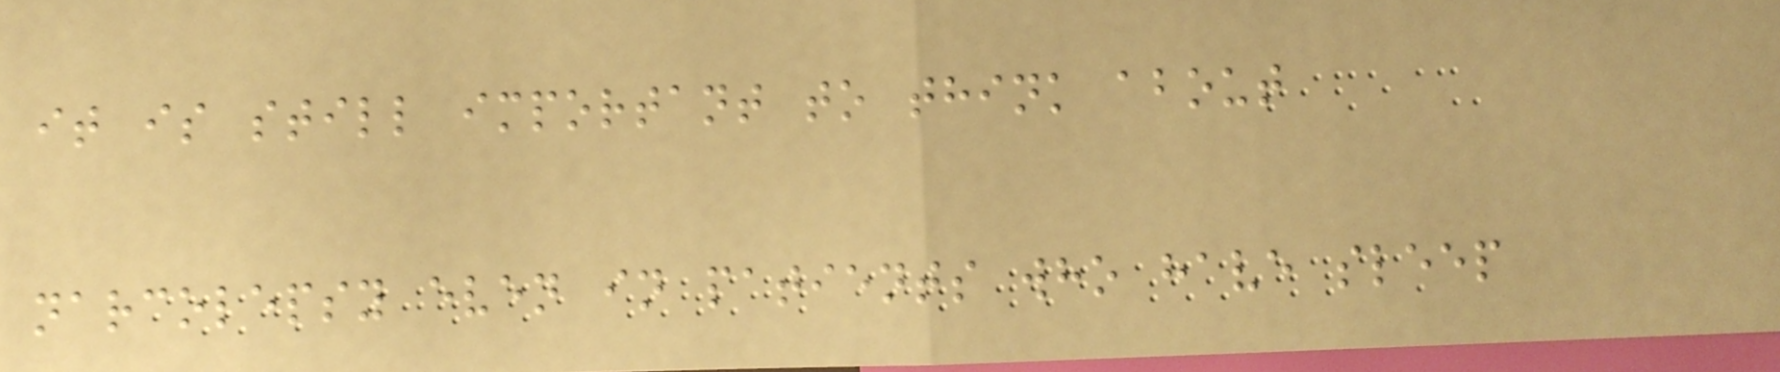it is still important to think about
narcolepsy even in patients who have sleep
